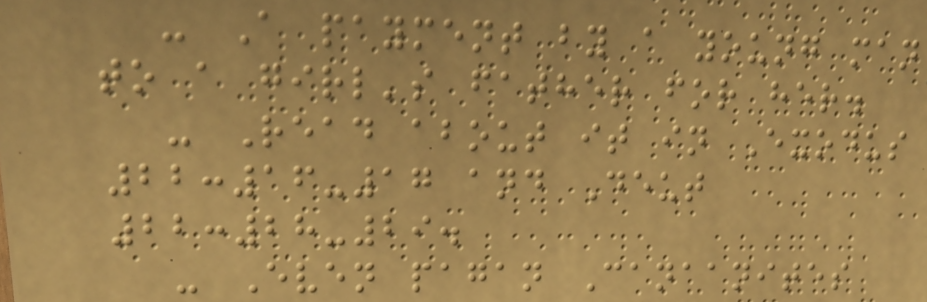- A payment by a young man
to a girl's father for her.
- Read about it in Exodus
22:16-17 and Deut
22:28-29.
- Even pagan Canaanites
